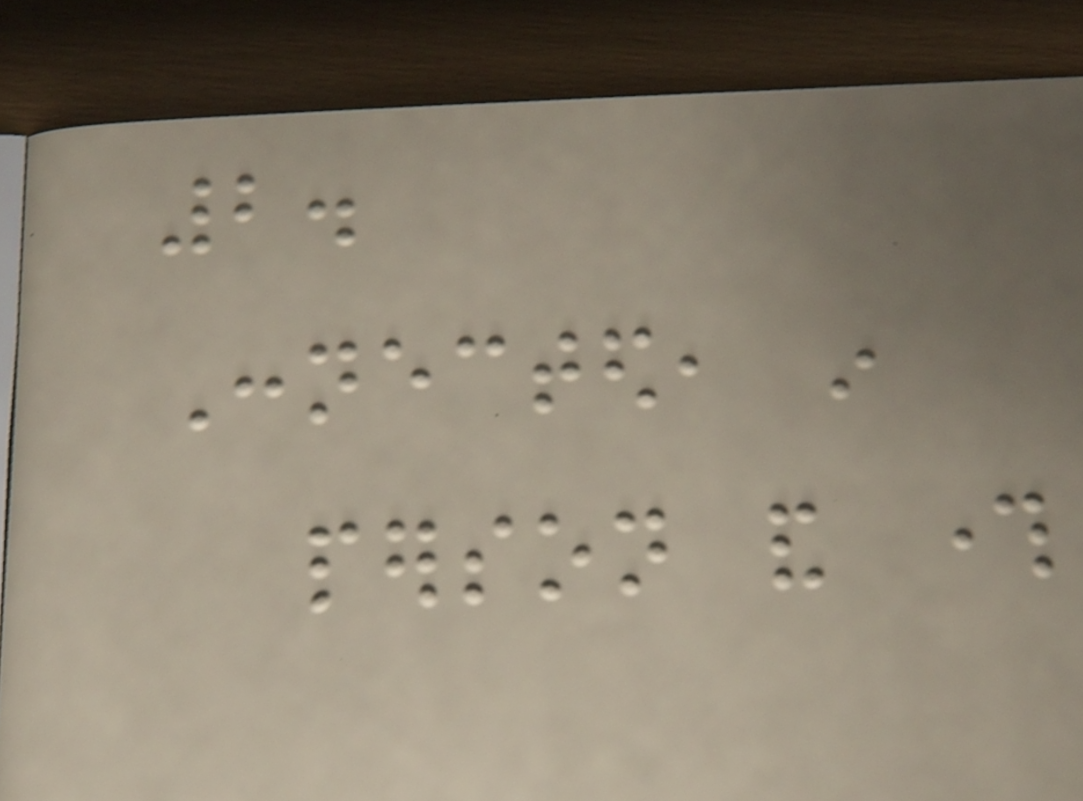2.
Connected, in
person and through
